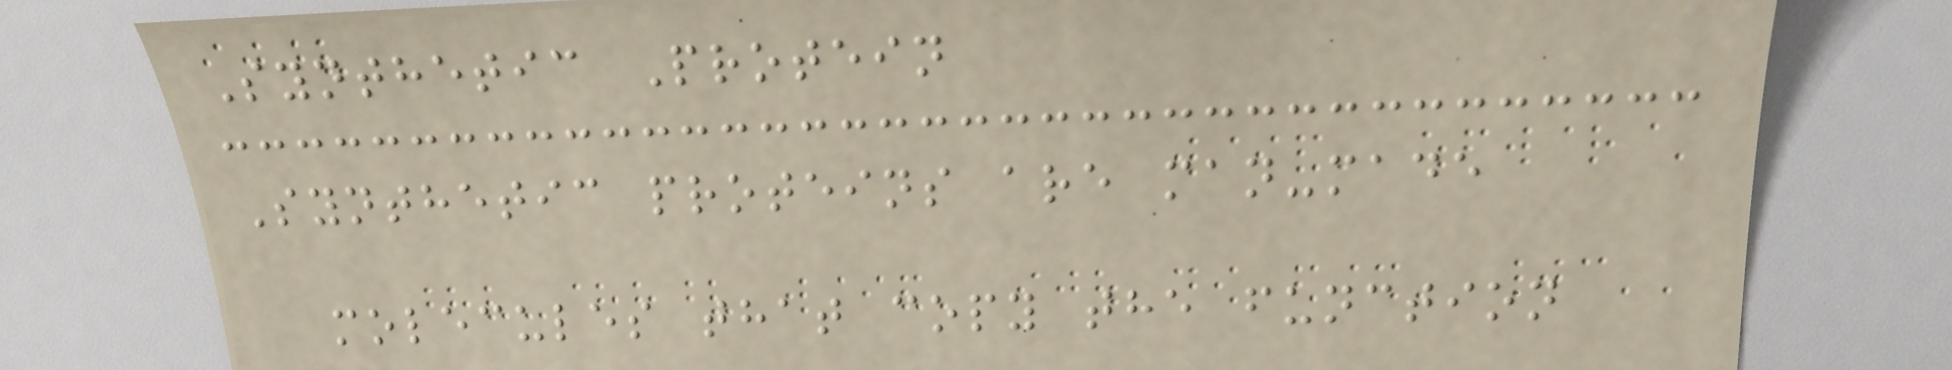Synthetic Protein
Synthetic proteins are man-made
molecules that copy the function
